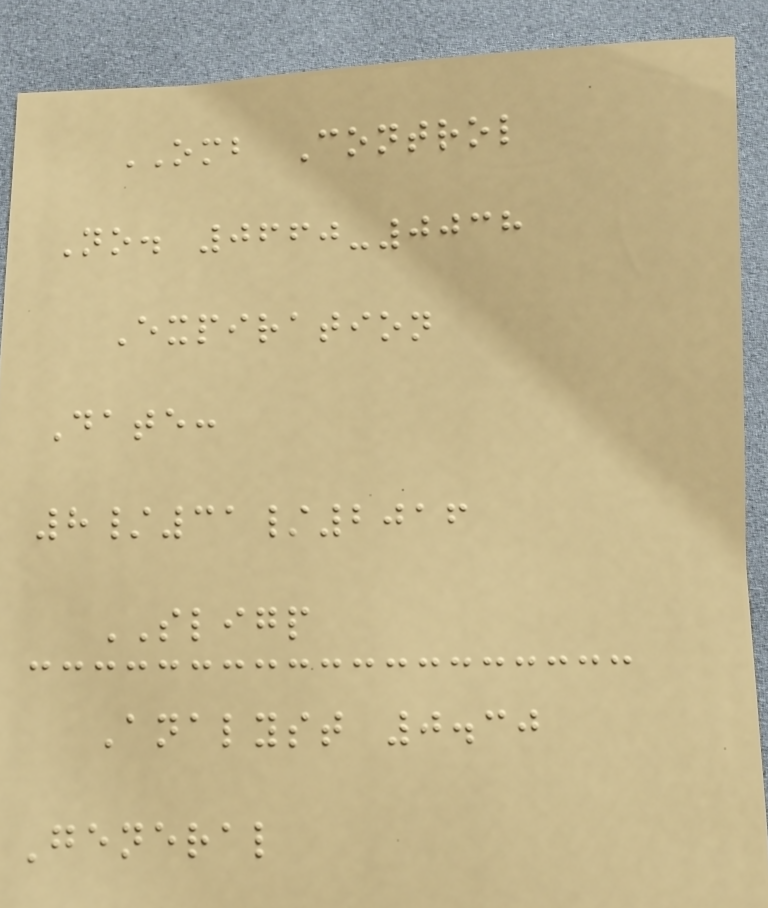OMB Control
No. 0660-0038
Expiration
Date:
8/31/2016
SLIGP
Analyst 0.30
General
